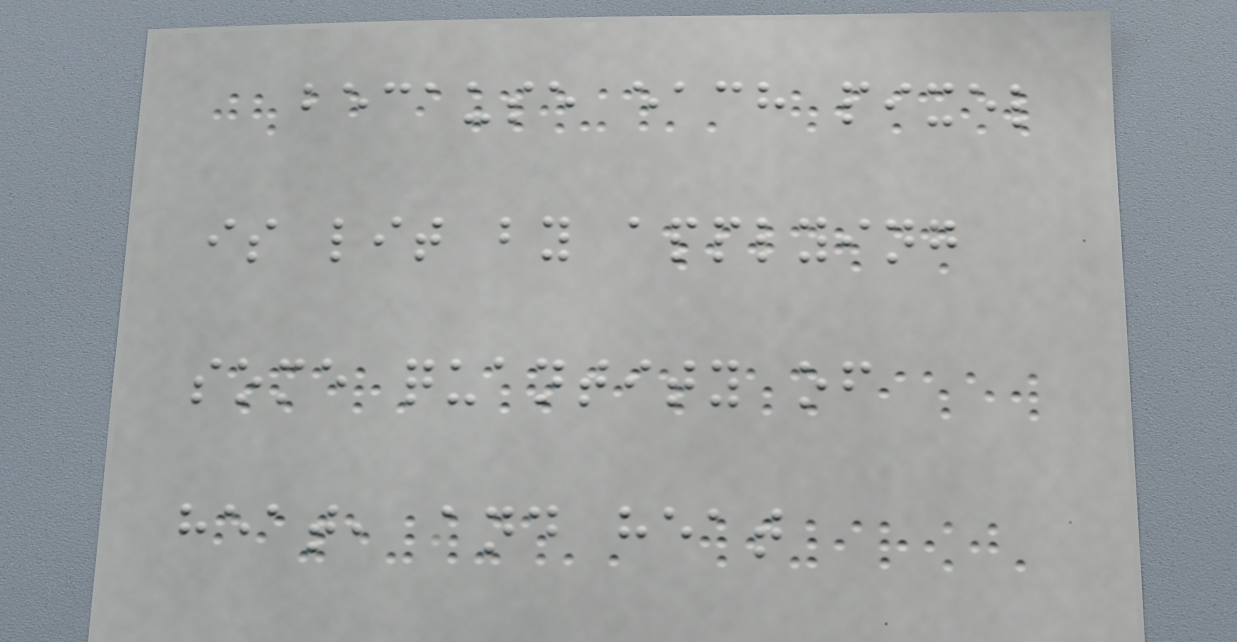because each pixel
is lit by applying
some quantity of
heat, and heat
